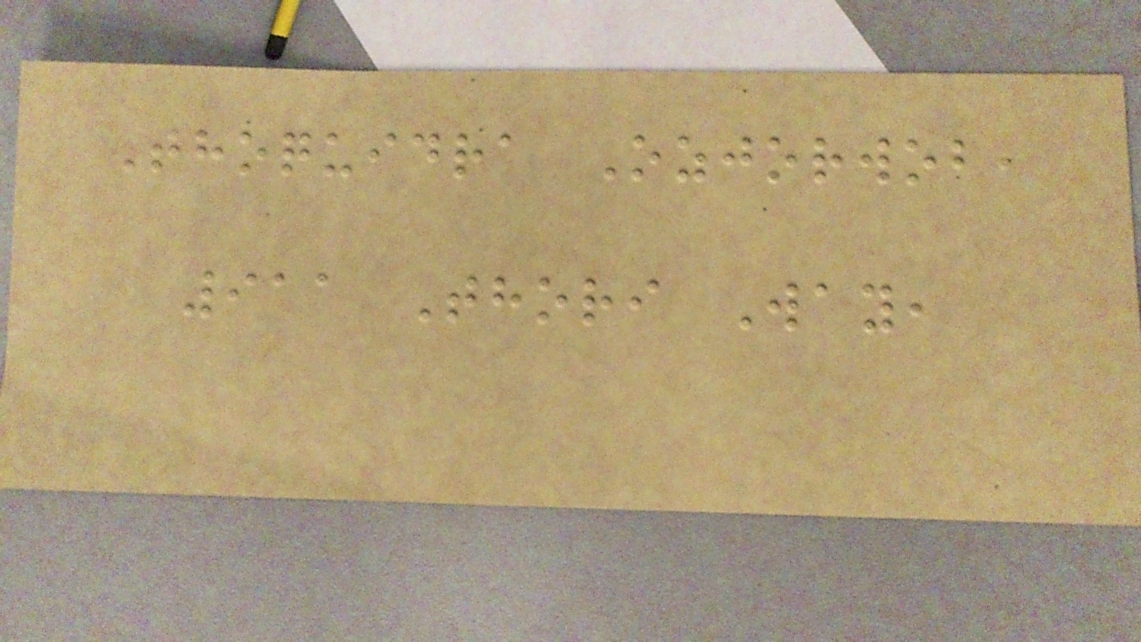Thoquidra Ozjorwob,
911 Thori Way,
